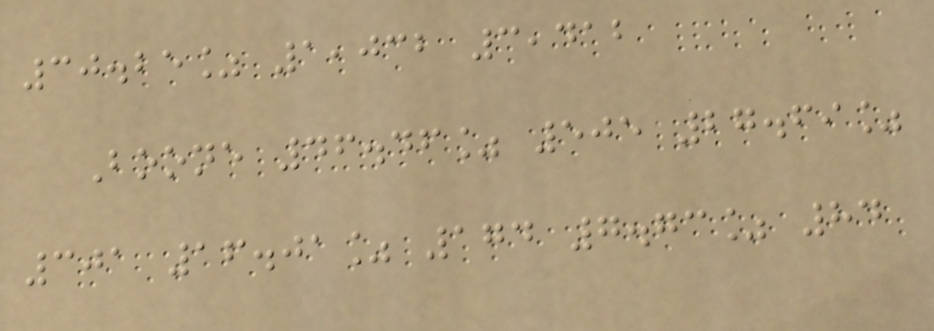30.25% 1,032 3,412
Boone 46.46% 505 27.69%
301 16.01% 174 7.73% 84
